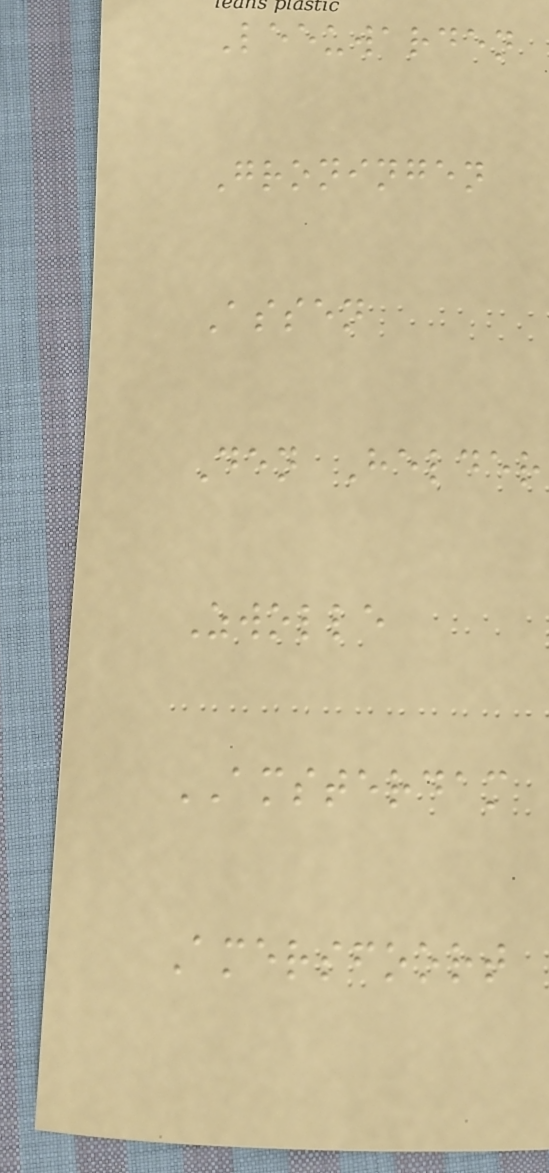Leeuwarden
Groningen
Assen
Den Helder
Zwolle
AMSTERDAM
Amersfoort
